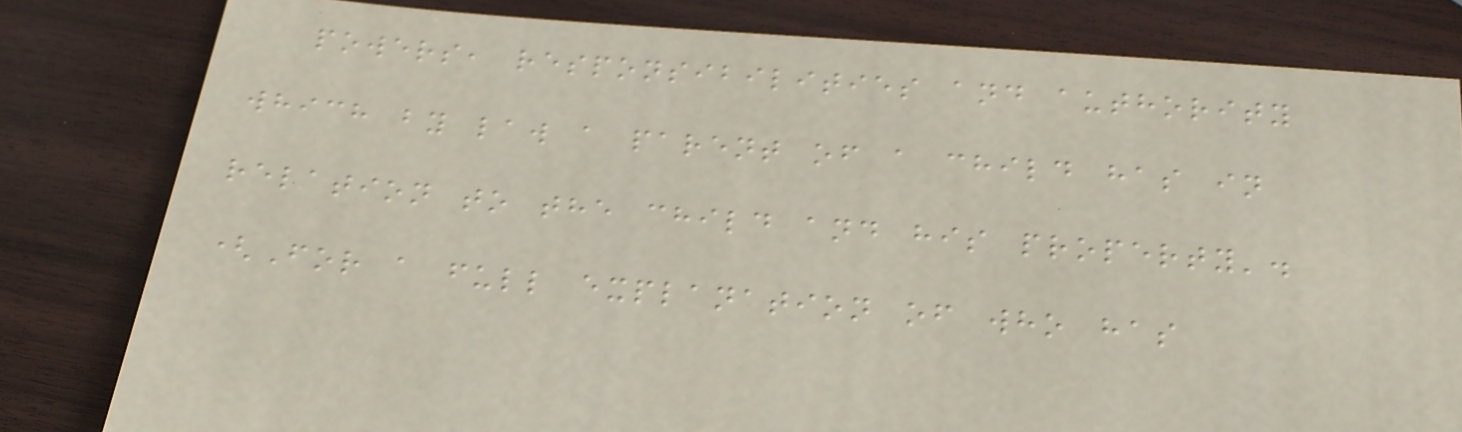powers, responsibilities and authority
which by law a parent of a child has in
relation to the child and his property'.
(For a full explanation of who has
